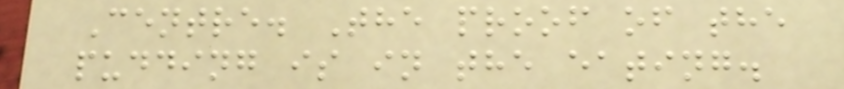Centre. The proof of the
pudding is in the eating.
